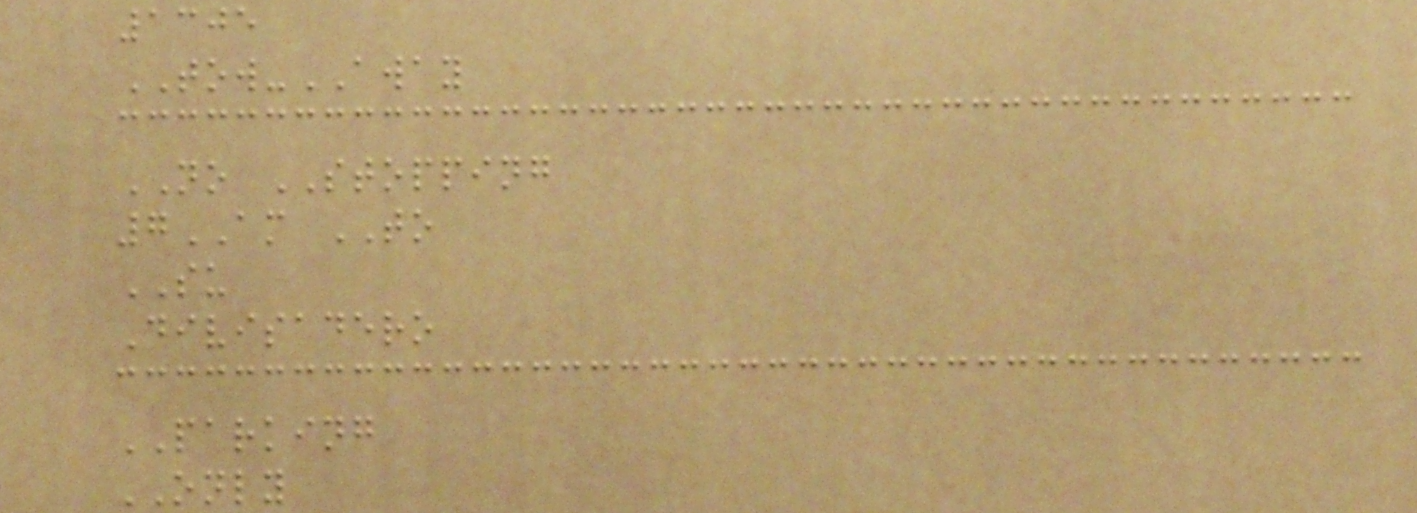1305
TOW-AWAY
NO STOPPING
7AM TO
SU
Divisadero
PARKING
ONLY
